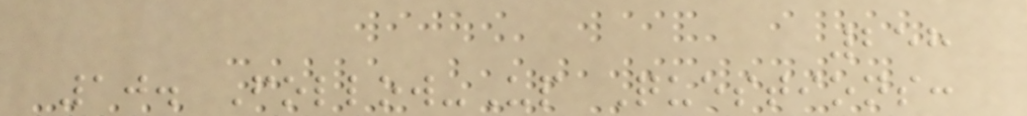258
10. Follow-Up Questions:
